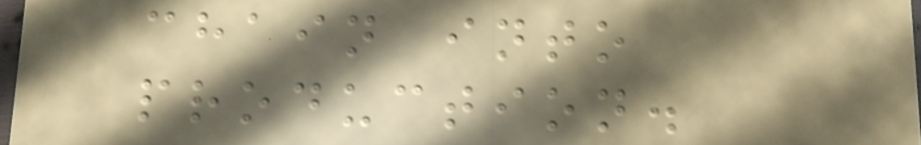chain into
production.
